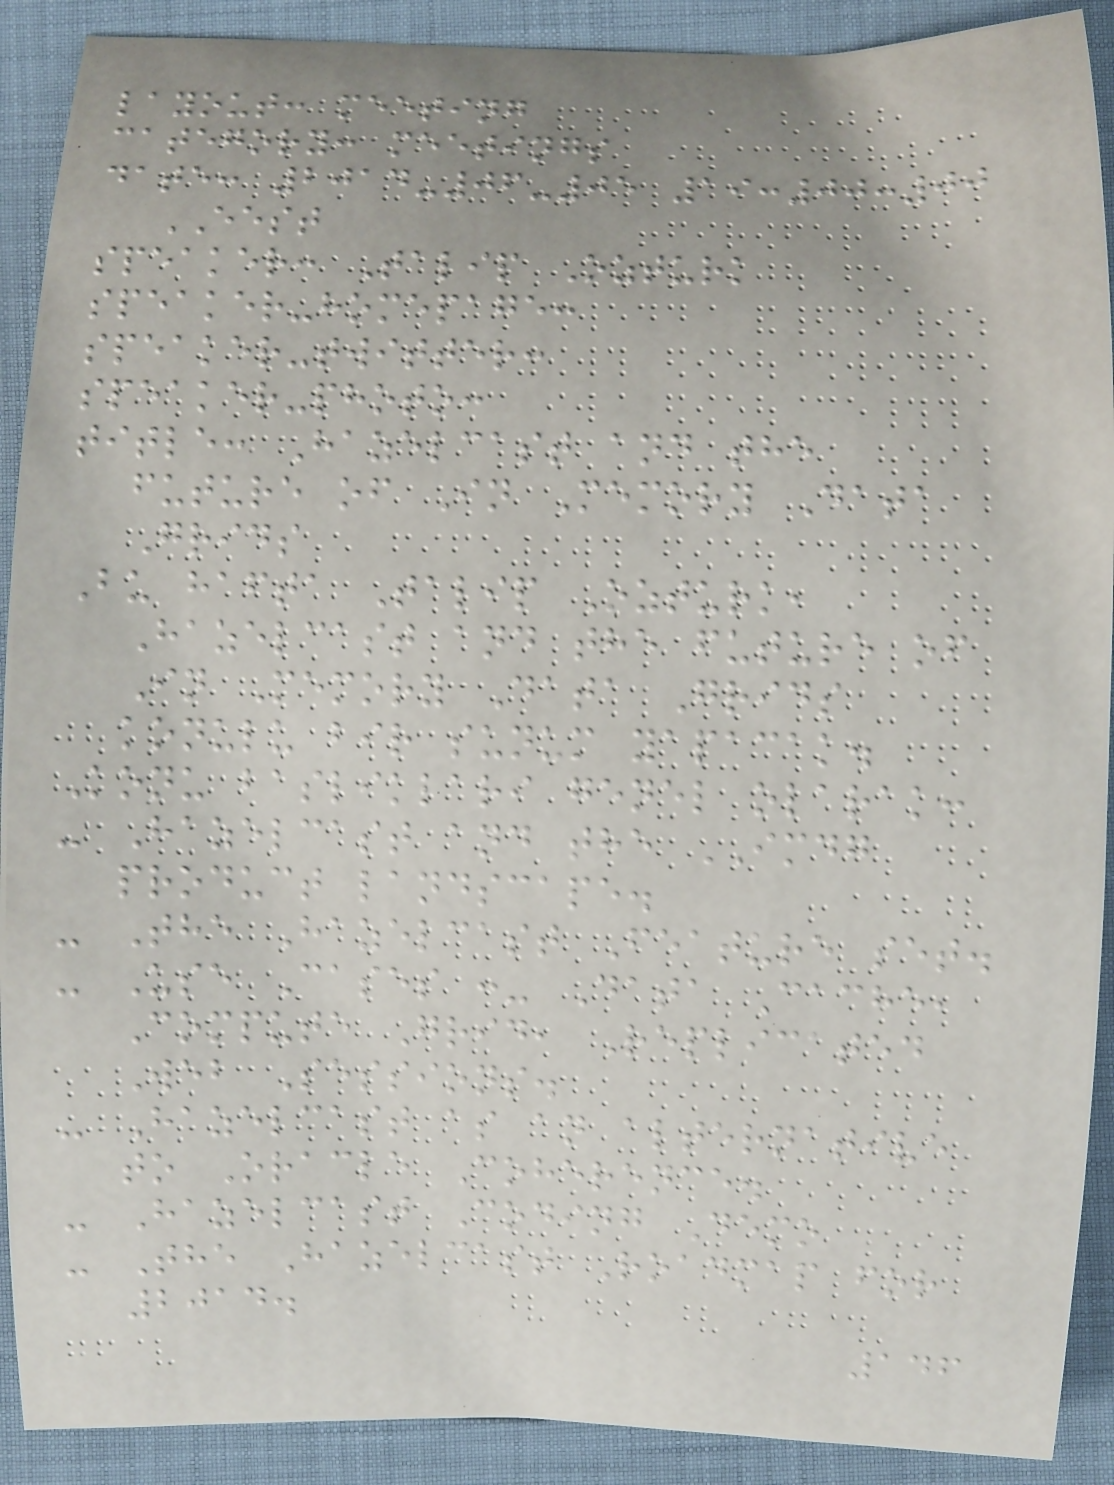layout: meeting
category: meetings
date: 2014-06-05 19:00:00
EEST
speaker: Talip Ozturk
speaker-homepage:
speaker-twitter:
speaker-photo:
title: Hazelcast and the
future of In Memory Data
Grids
Bu hafta Talip Ozturk,
Hazelcast and the future of
In Memory Data Grids
konulu bir sunum yapacak.
Konu basliklari genel olarak:
- Hazelcast and the IMDG
product landscape.
- The Hazelcast Feature set.
- Use Cases :- Data Cache,
Compute Grid, Replicated
Web Sessions.
- Hazelcast as an alternative
to Oracle Coherence.
- Hazelcast Coding Demo
- The Hazelcast Roadmap for
2014.
146
